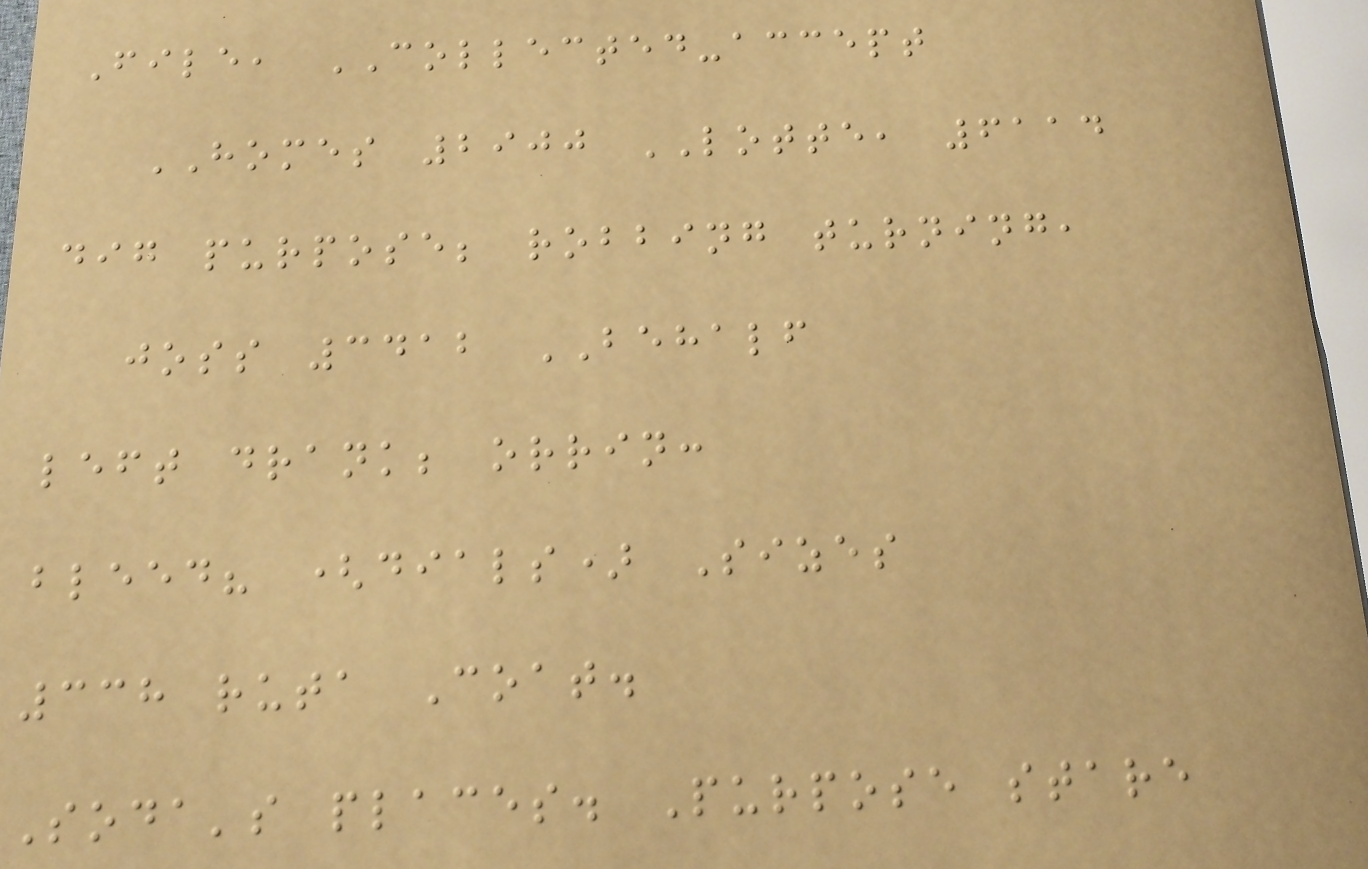File, COLLECTED-accept
HOMES 2900 LOTTE, 6114
dig purpose; robbing turning,
joss 3412 BEHALF
left drank; orrin:
bleed? (dials) Sizes
338 ruta Coat.
Soda's places. Purpose stare
